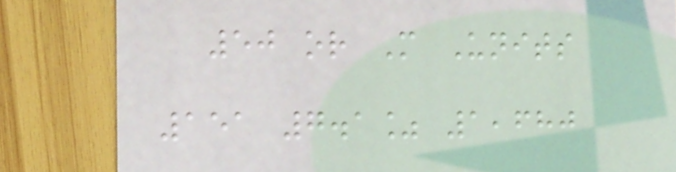50 or More Units
151 7.1% 1,680
